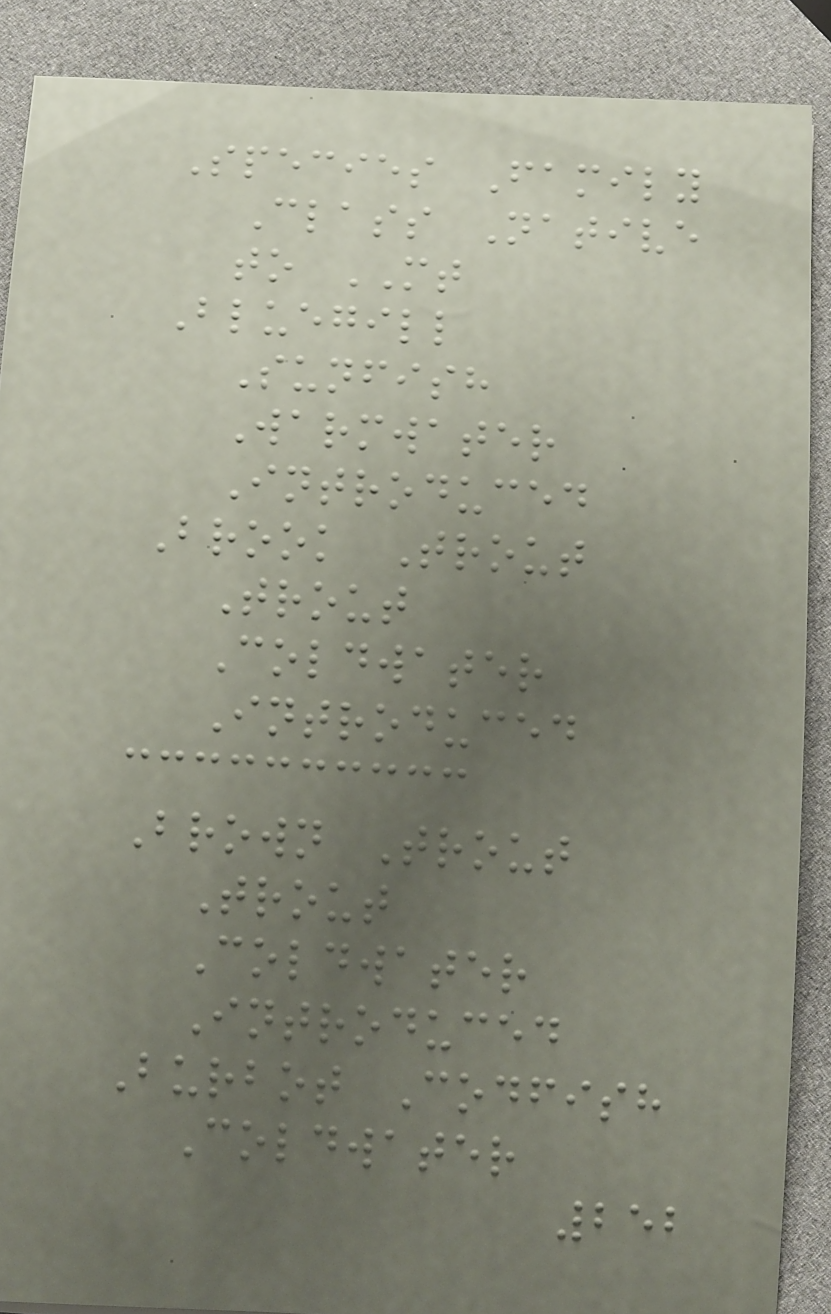Species Family
Class Native
to MT
Bluegill
Sunfish
Warmwater
Introduced
Brook Trout
Trout
Coldwater
Introduced
Brown Trout
Trout
Coldwater
Introduced
Burbot Codfish
Coldwater
252
